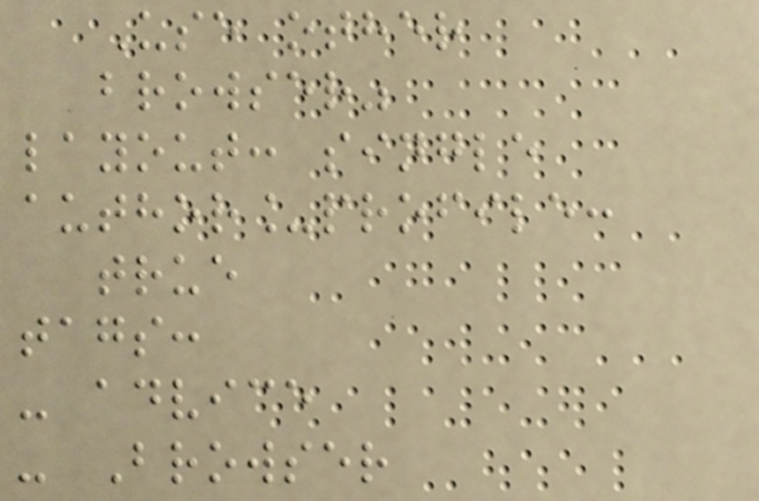Use other
browser"
layout: single
author_profile:
true
tags:
- advice
- Browser
